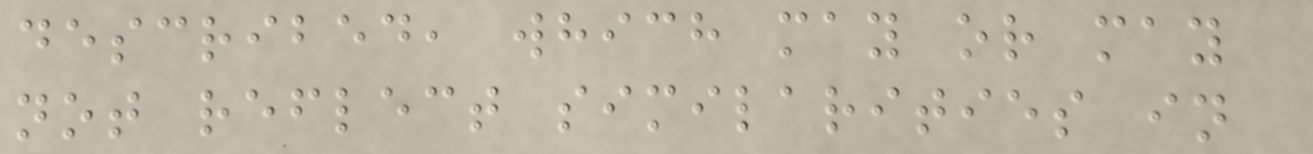described, which may or may
not reflect similarities in
